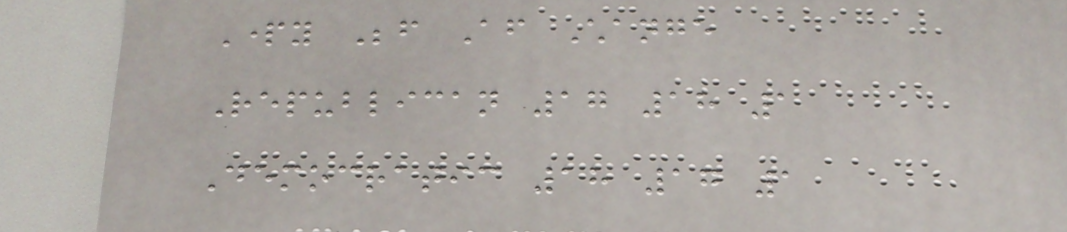Party Before After Change
Republican 17 18 1
Democratic 18 17 1
